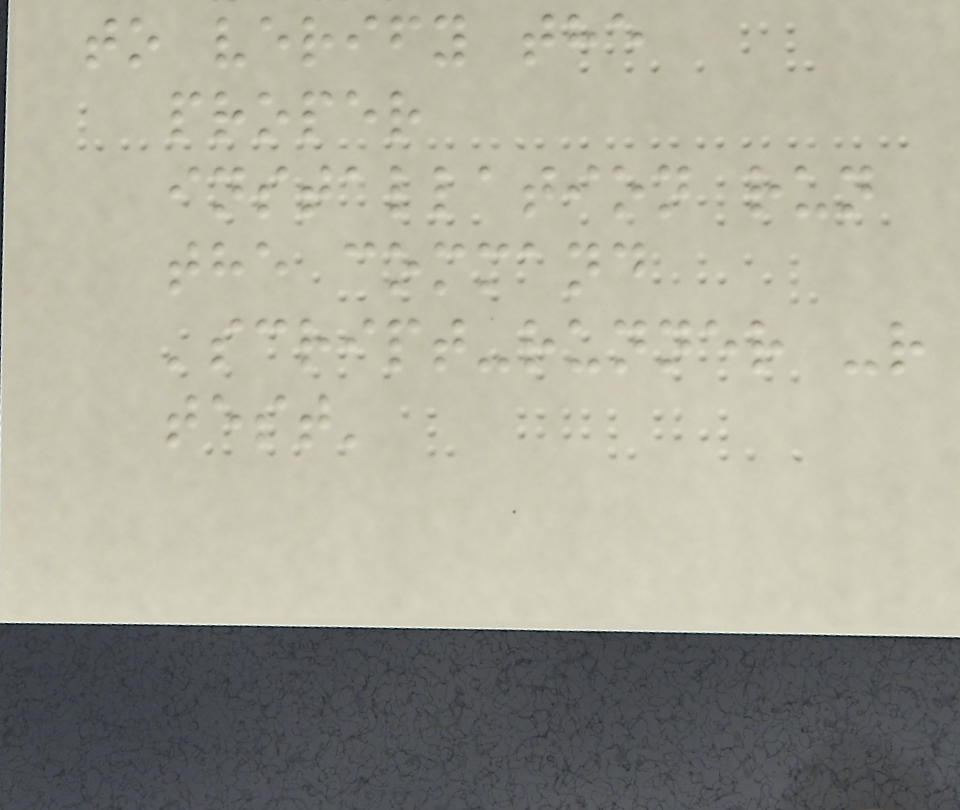to verify the
proper
installation run
the command
'script-runner -r
test'
